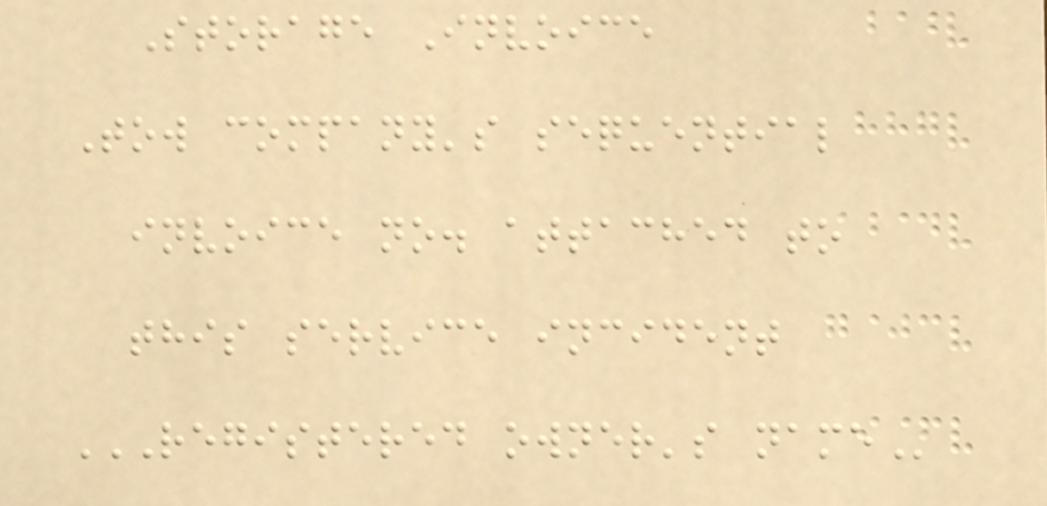Storage Invoice
Tow company's sequential
invoice no. attached to
this service incident
REGISTERED OWNER'S NAME
